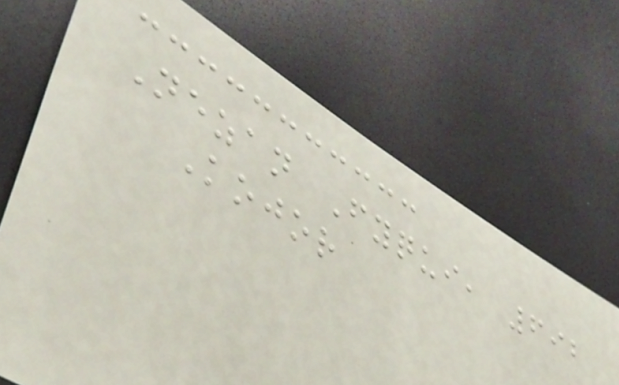Nezan Fyqui, 692
Kojor
